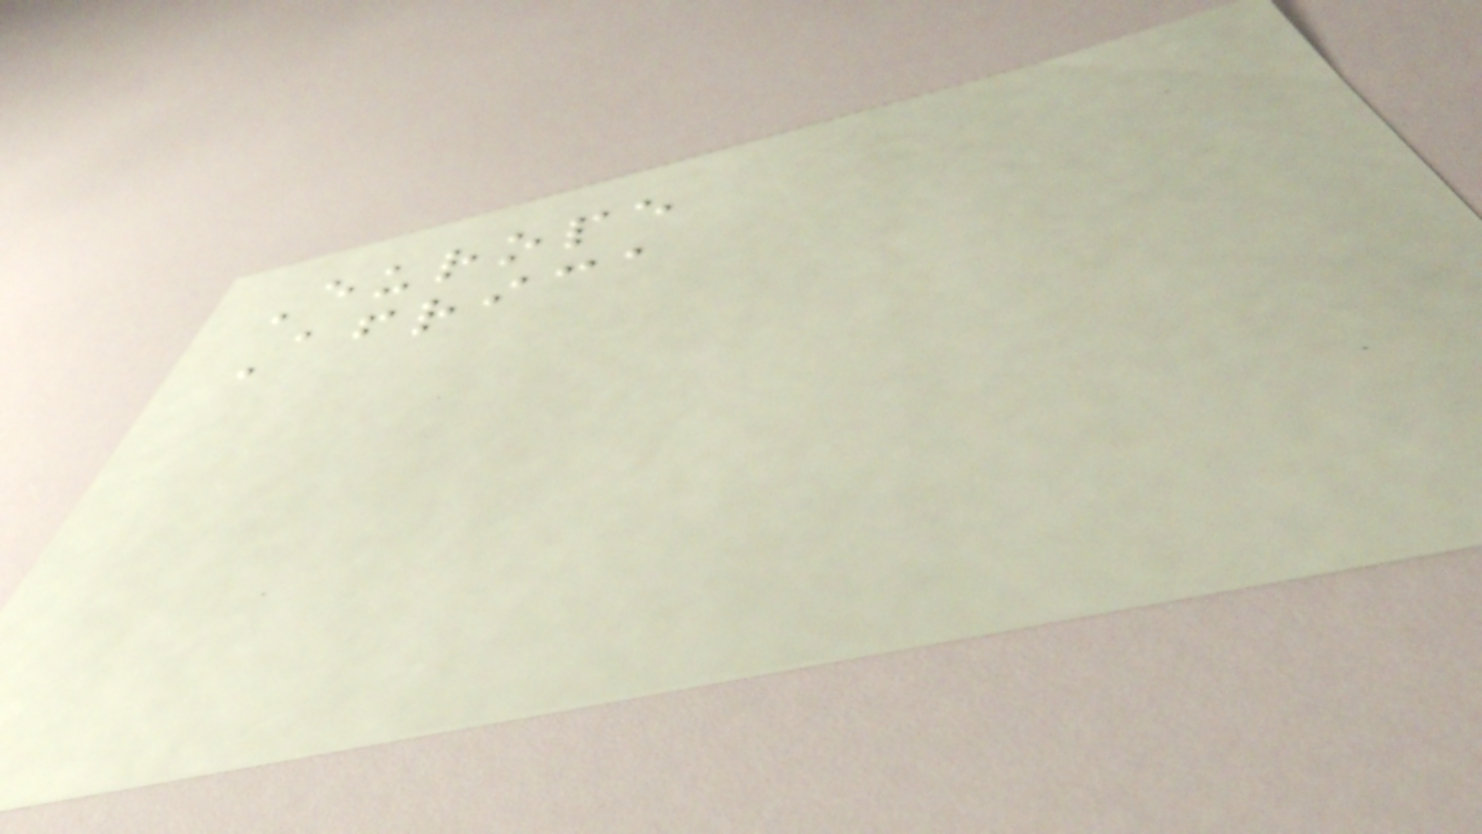Europe
Africa
